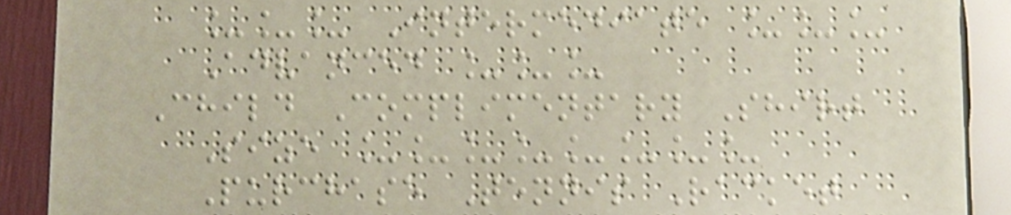___ Intermediate ___
Advanced ___
Child Complimentary Shirt
Size ________
Purchase Tennis Racket
